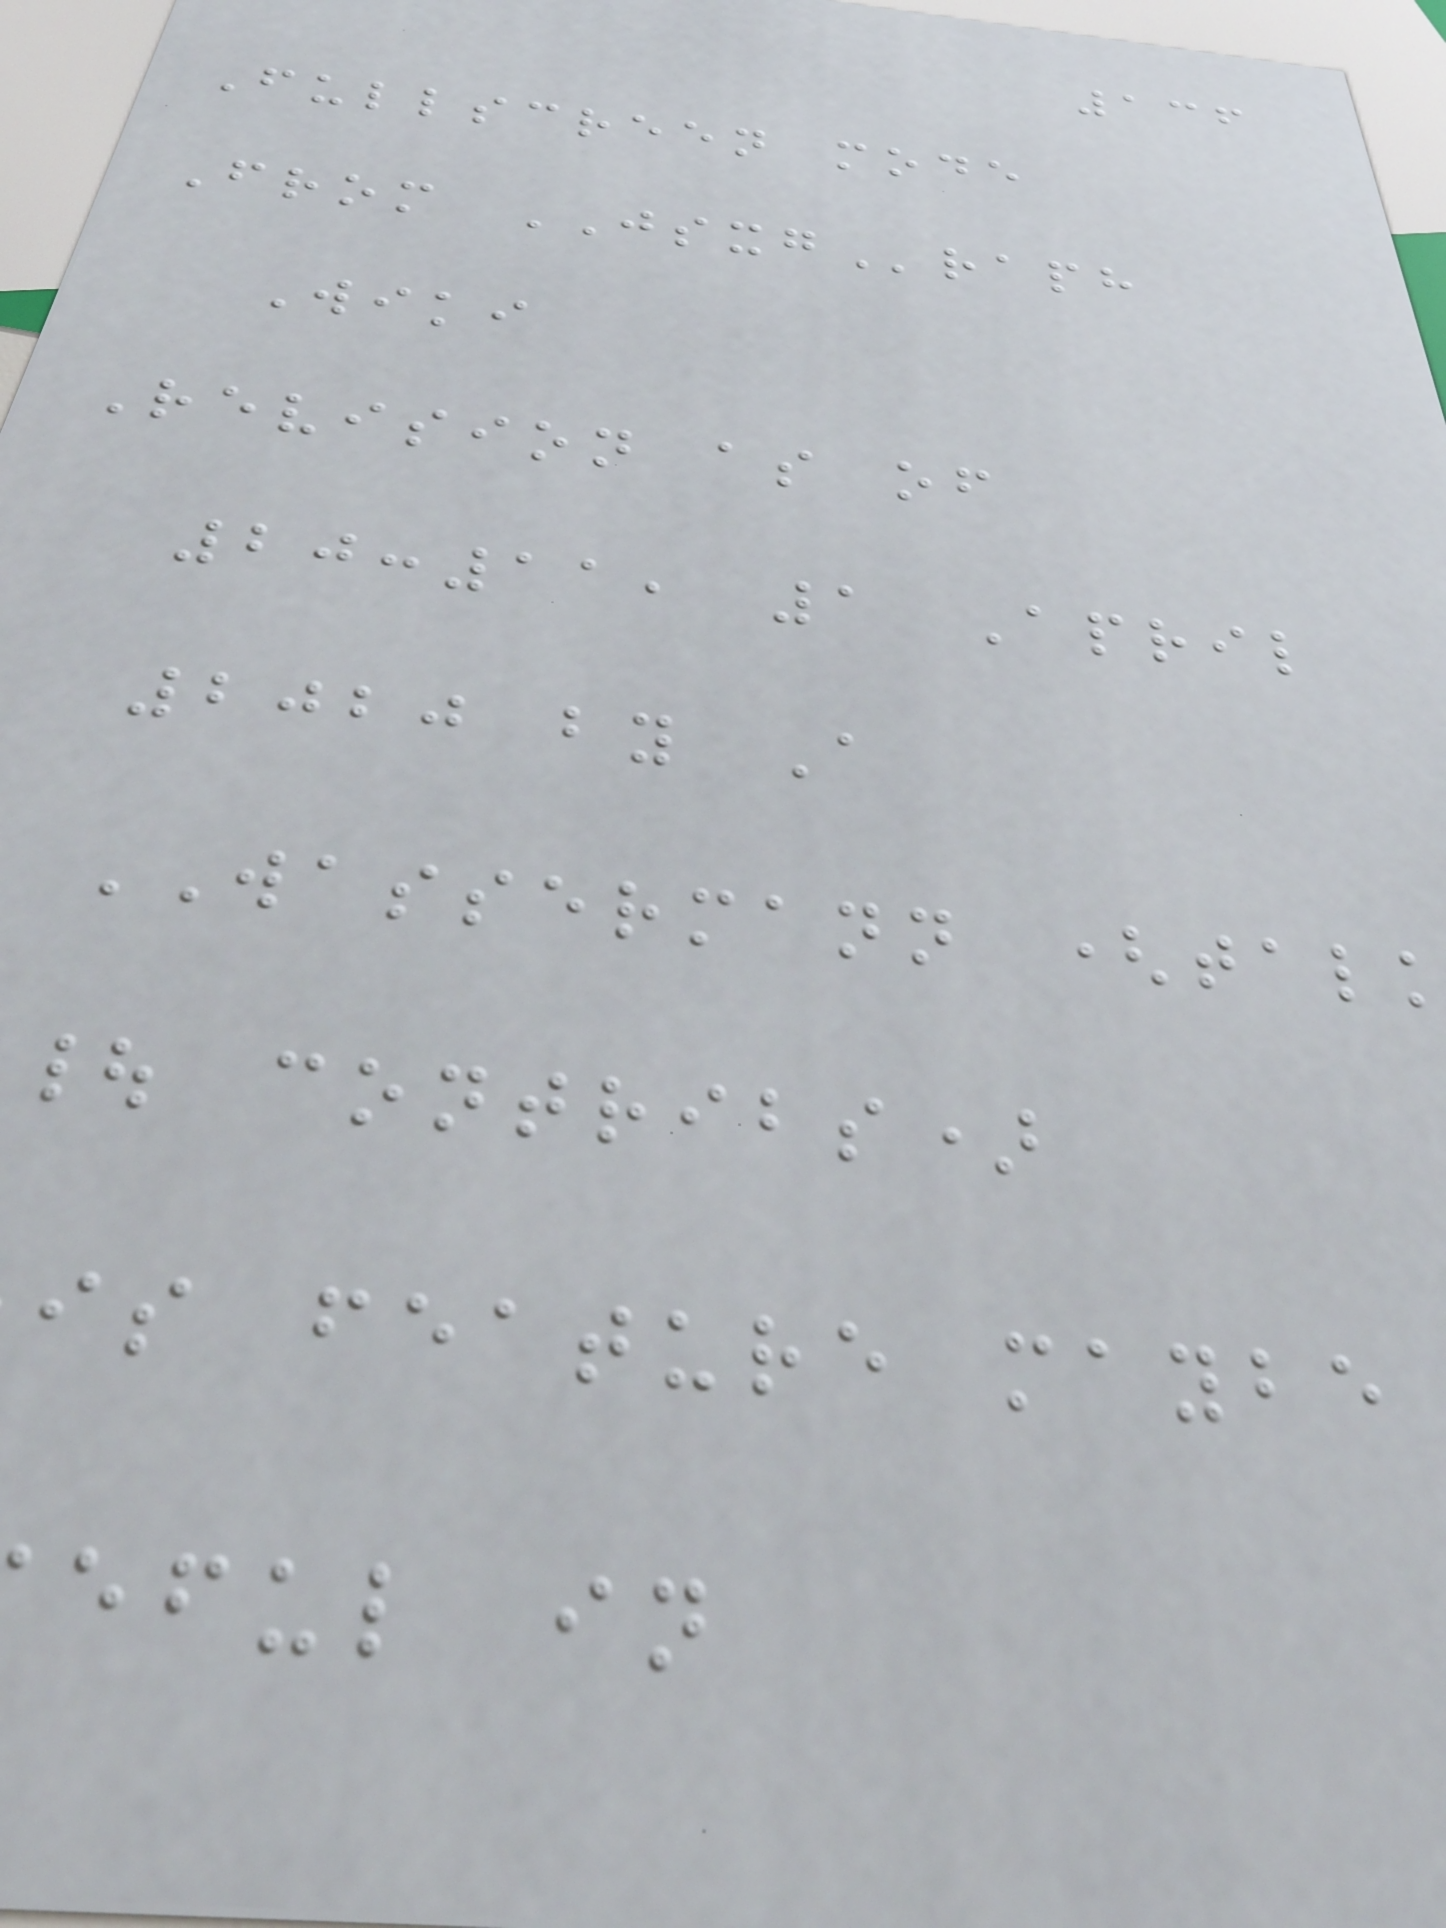136
Fullscreen mode
From JSXGraph
Wiki
Revision as of
20:11, 1 April
2020 by A
WASSERMANN (tal
| contribs)
is feature maybe
eful in
